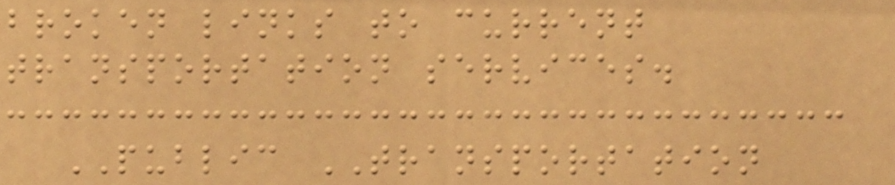broken links to current
transportation services.
PUBLIC TRANSPORTATION
